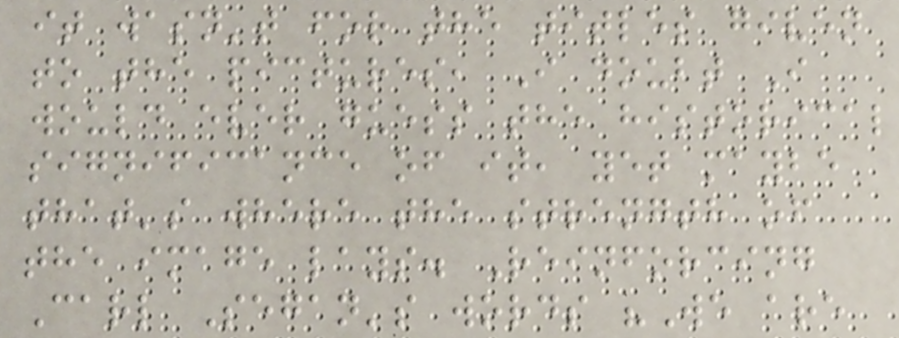it wasn't for the titles given
to the pictures, I doubt I
would ever guess the historical
significance of it, yet maybe
that's where the strength of
the image lays. Reinforcing
Carl Segan's words "We are
